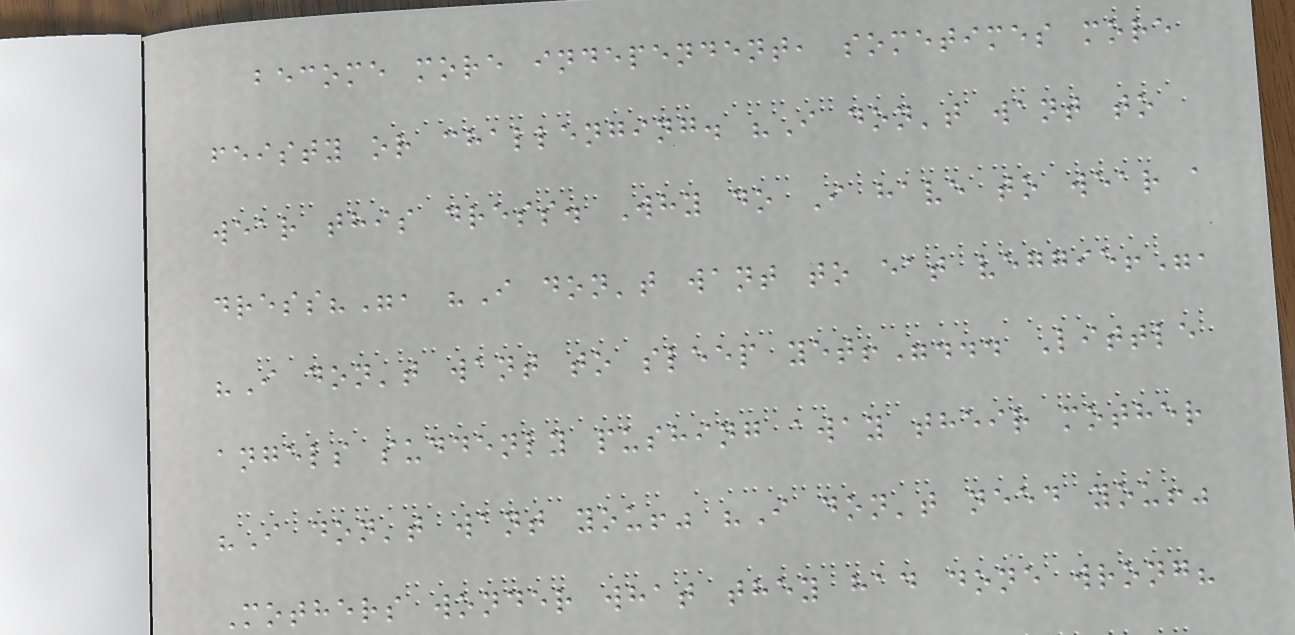become more independent, sometimes more
feisty or challenging. "I don't want to
wear this dress. Why do I have to wear a
dress?", "I don't want to eat veggie!",
"I don't want to sleep yet!"... Little
angels suddenly pushing away their mother
"I don't want you!" "I don't need you!"
Mothers wonder what they had done wrong?
